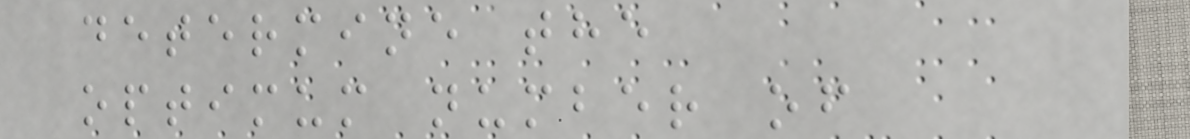determine the
optimum number of
